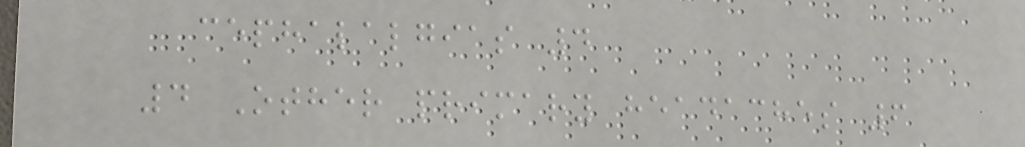cephalalgias 4
4 Other primary headaches 6
